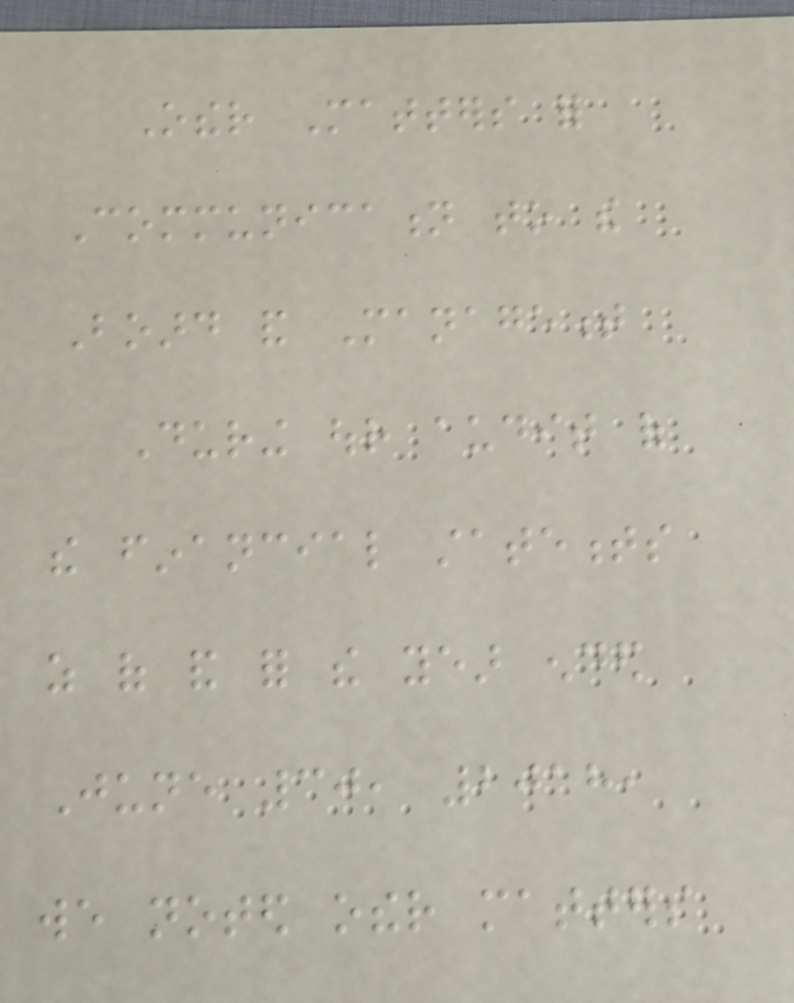Other Matters for
Communication to the
Board and Management
During our audit of
the financial statements
as of and for the year ended
June 30, 2018,
we noted other matters
